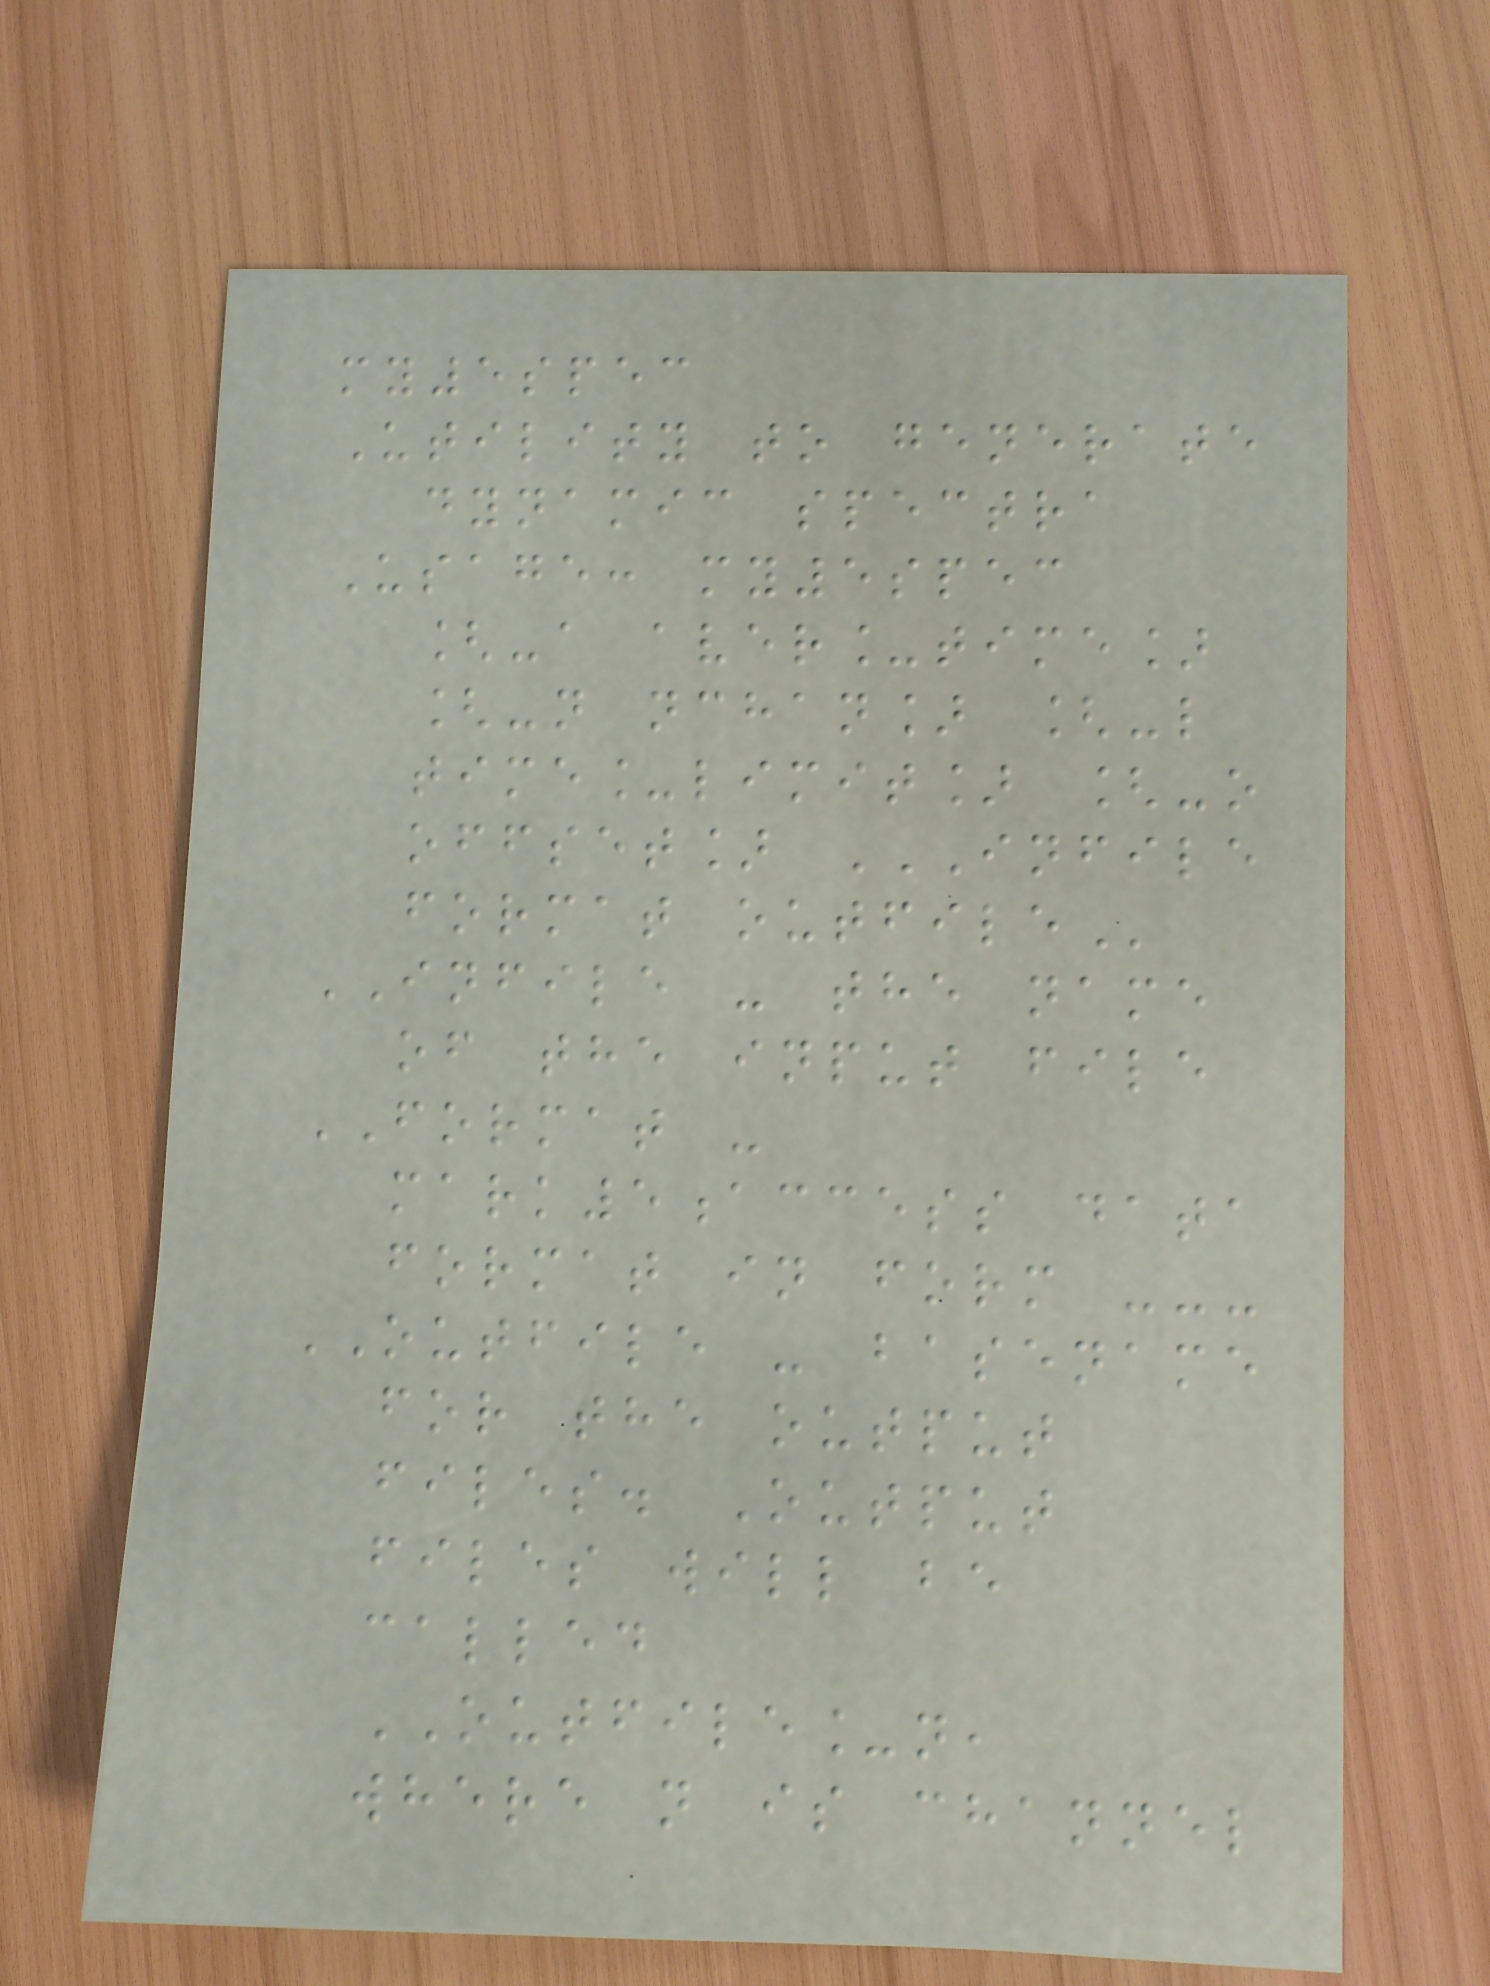my5spec
Utility to generate
dynamic spectra
Usage: my5spec
[-a aver_time]
[-n nchan] [-l
time_limit] [-o
offset] INFILE
FORMAT OUTFILE
INFILE - the name
of the input file
FORMAT -
mark5access data
format in form ---
OUTFILE - basename
for the output
files. Output
files will be
called
OUTFILE_n,
where n is channel
